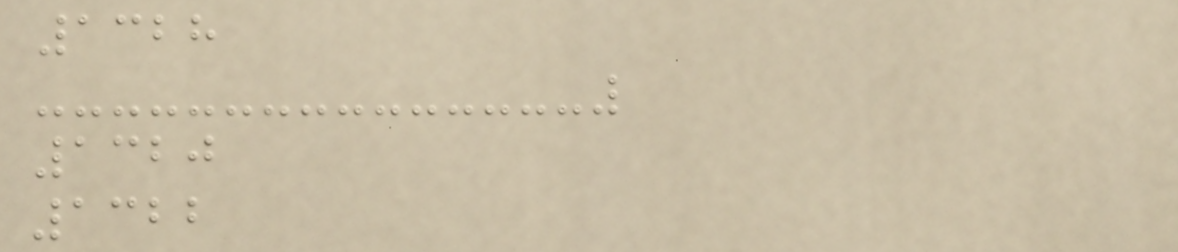1328
1320
1322
